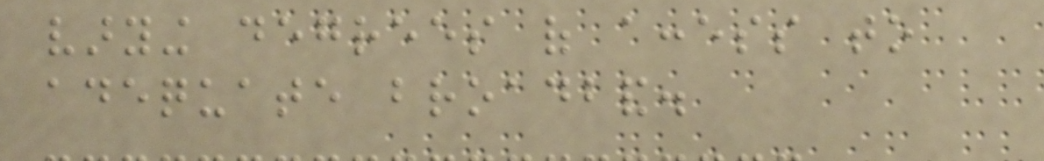varying degrees of access to
adequate broadband.
